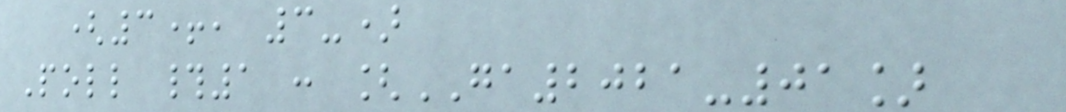(3+, 3-)
Poll #1 : [GA2021-01]
